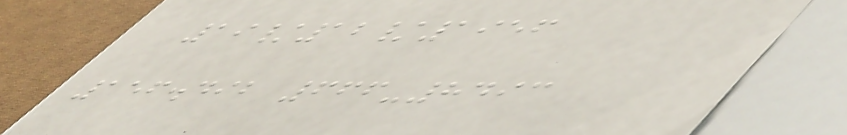19/12/1956
156.492 666-8493
